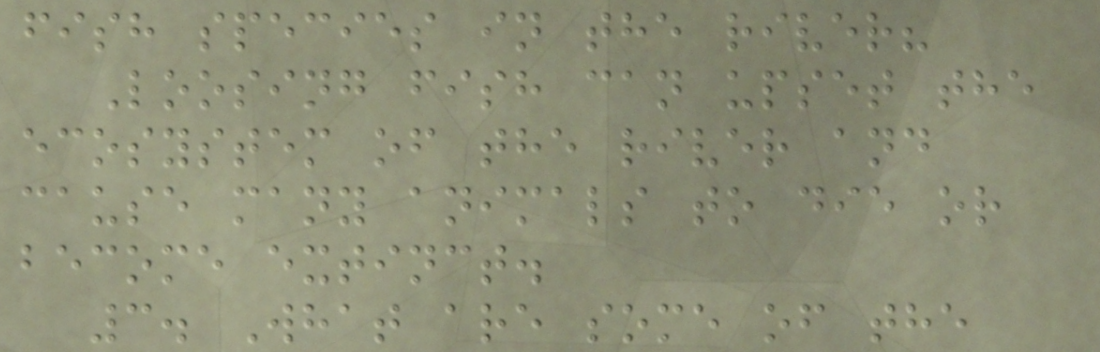fish species in the river?
Loosing fish can upset the
ecosystem of the river and
cause many animals to die or
become extinct.
3. What are some of the
